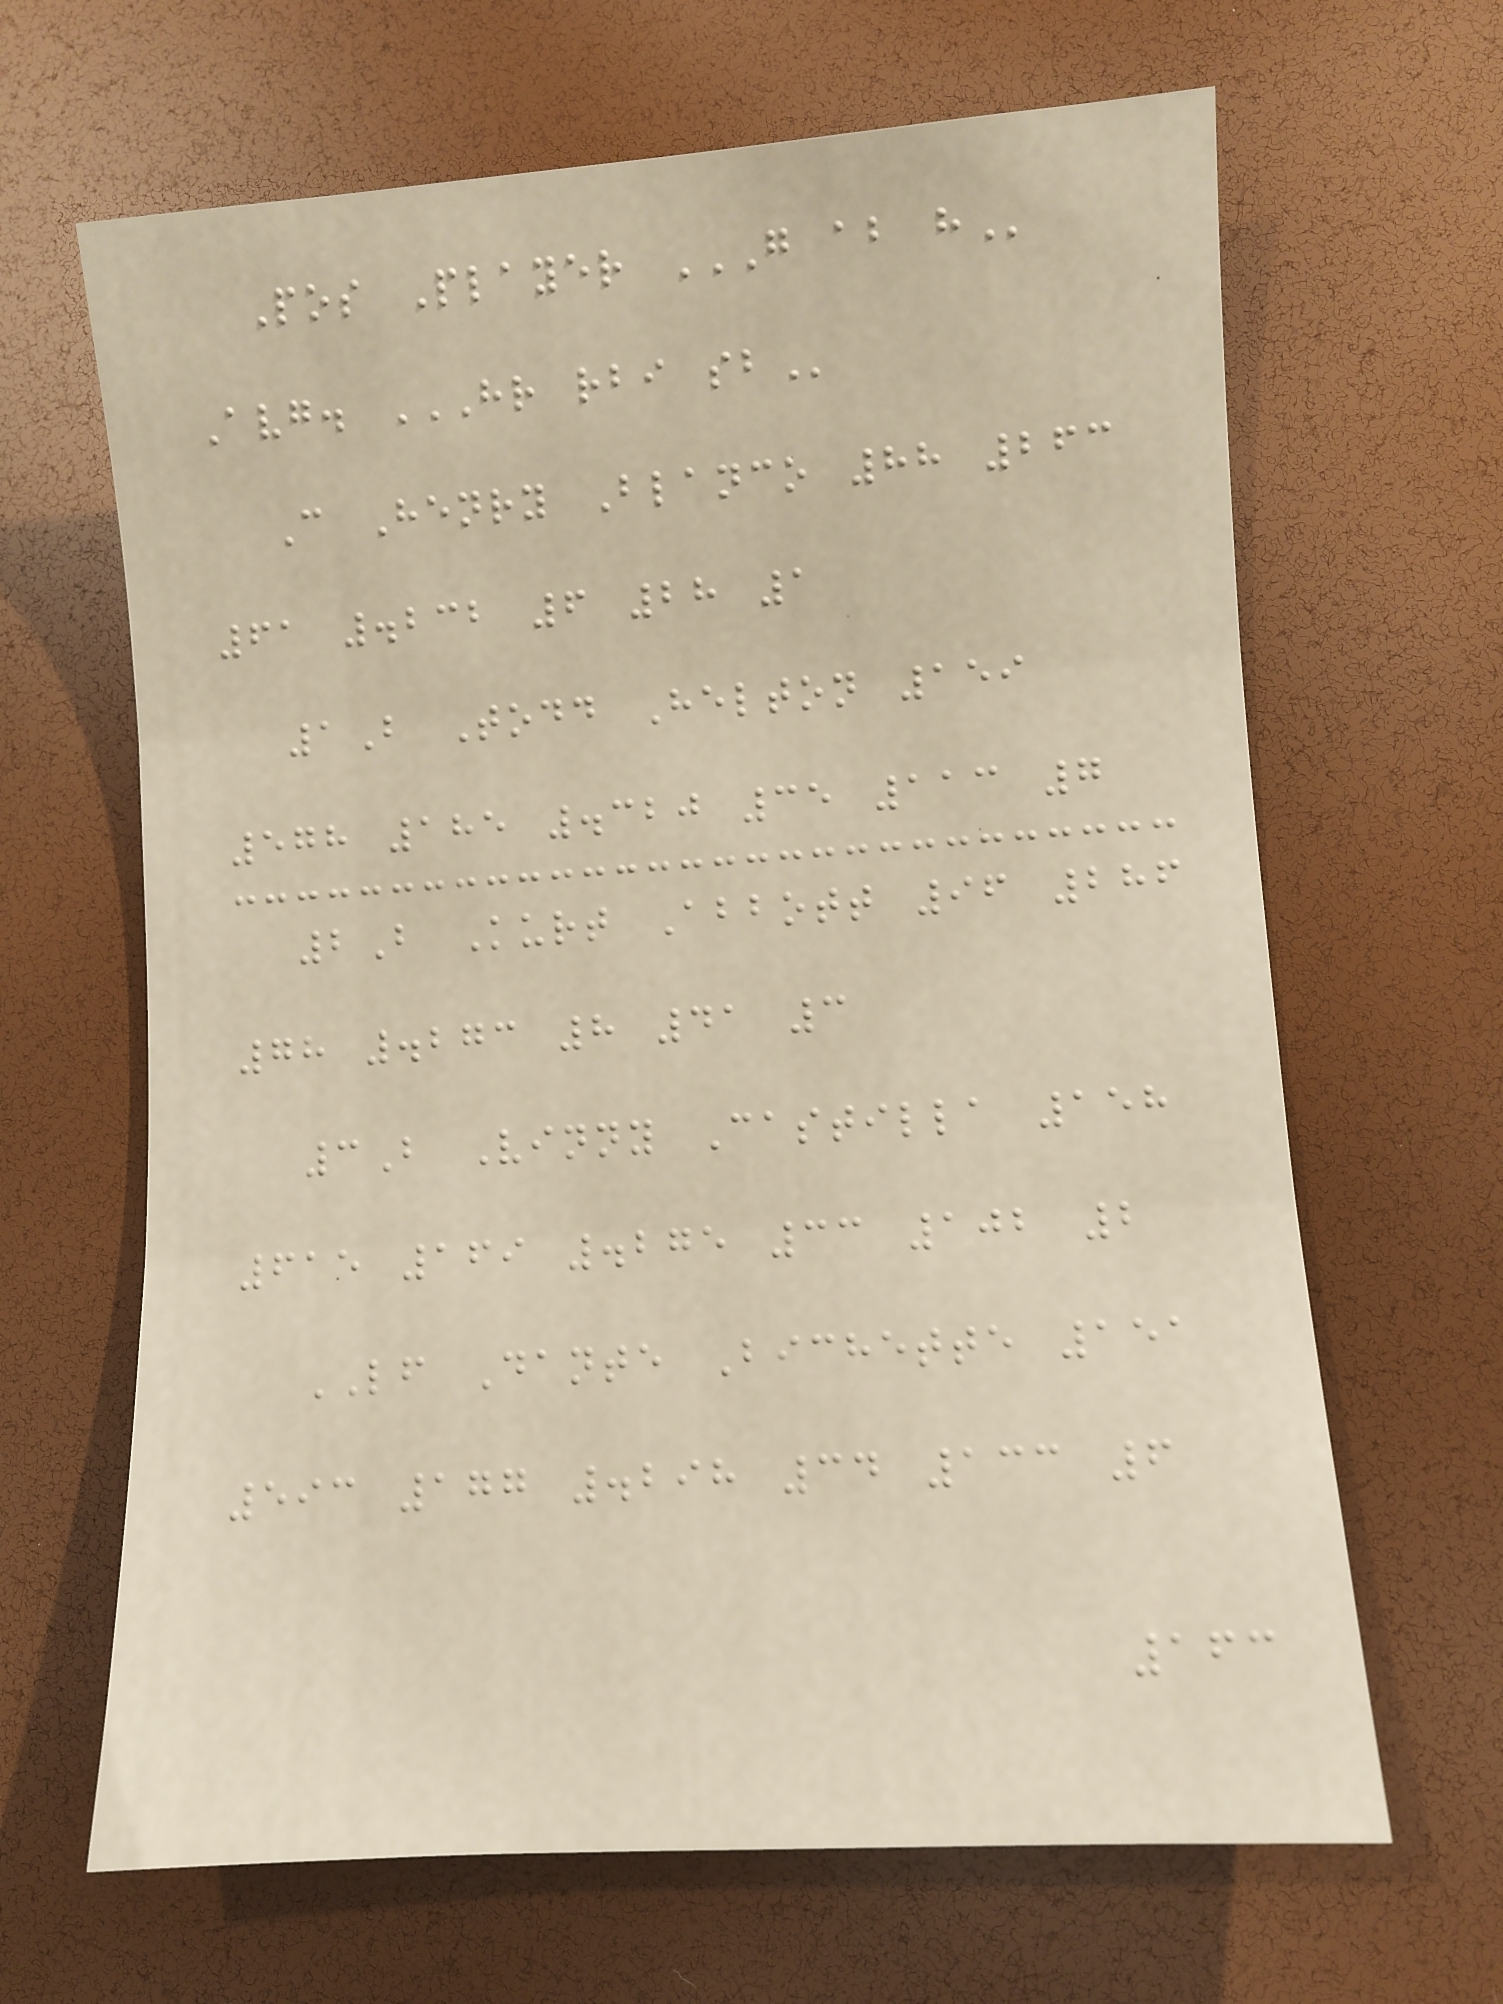Pos Player G AB H
Avg. HR RBI SB
C Henry Blanco 88 263
61 .232 6 28 1
1B Todd Helton 159
578 185 .320 35 113 7
2B Kurt Abbott 96 286
78 .273 8 41 3
3B Vinny Castilla 158
615 169 .275 33 102 2
LF Dante Bichette 151
593 177 .298 34 133 6
163
